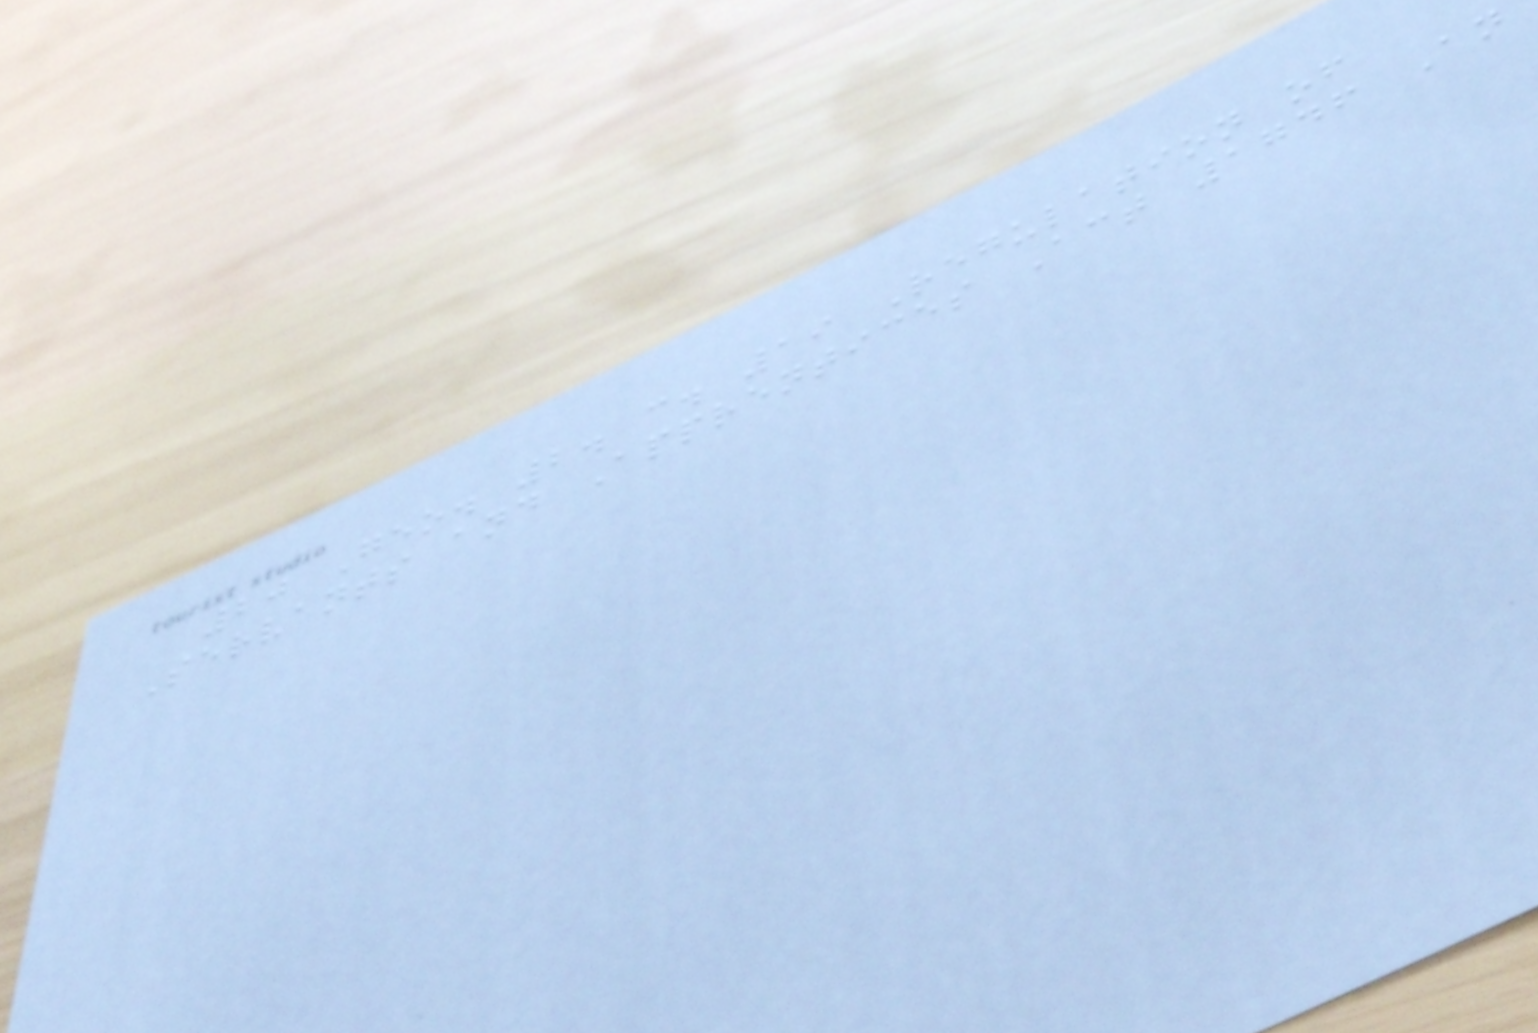20 Geo. 2. c. 19 Regulation of
Servants and Apprentices Act 1746 An
